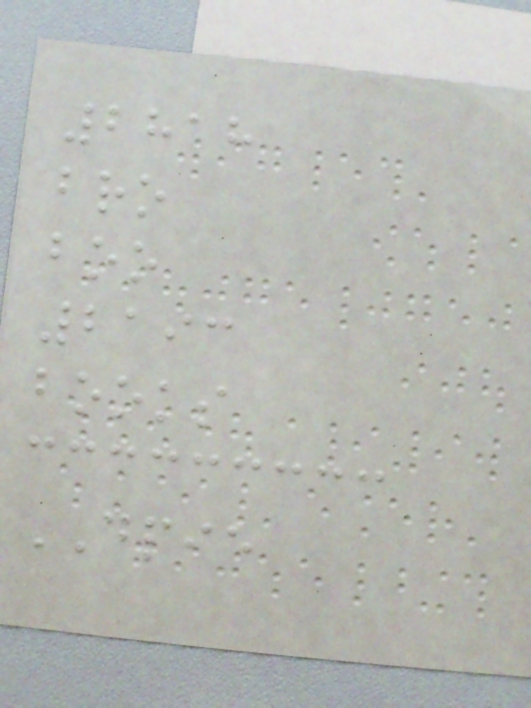2818
bro
boo
2193
books
DPIE
